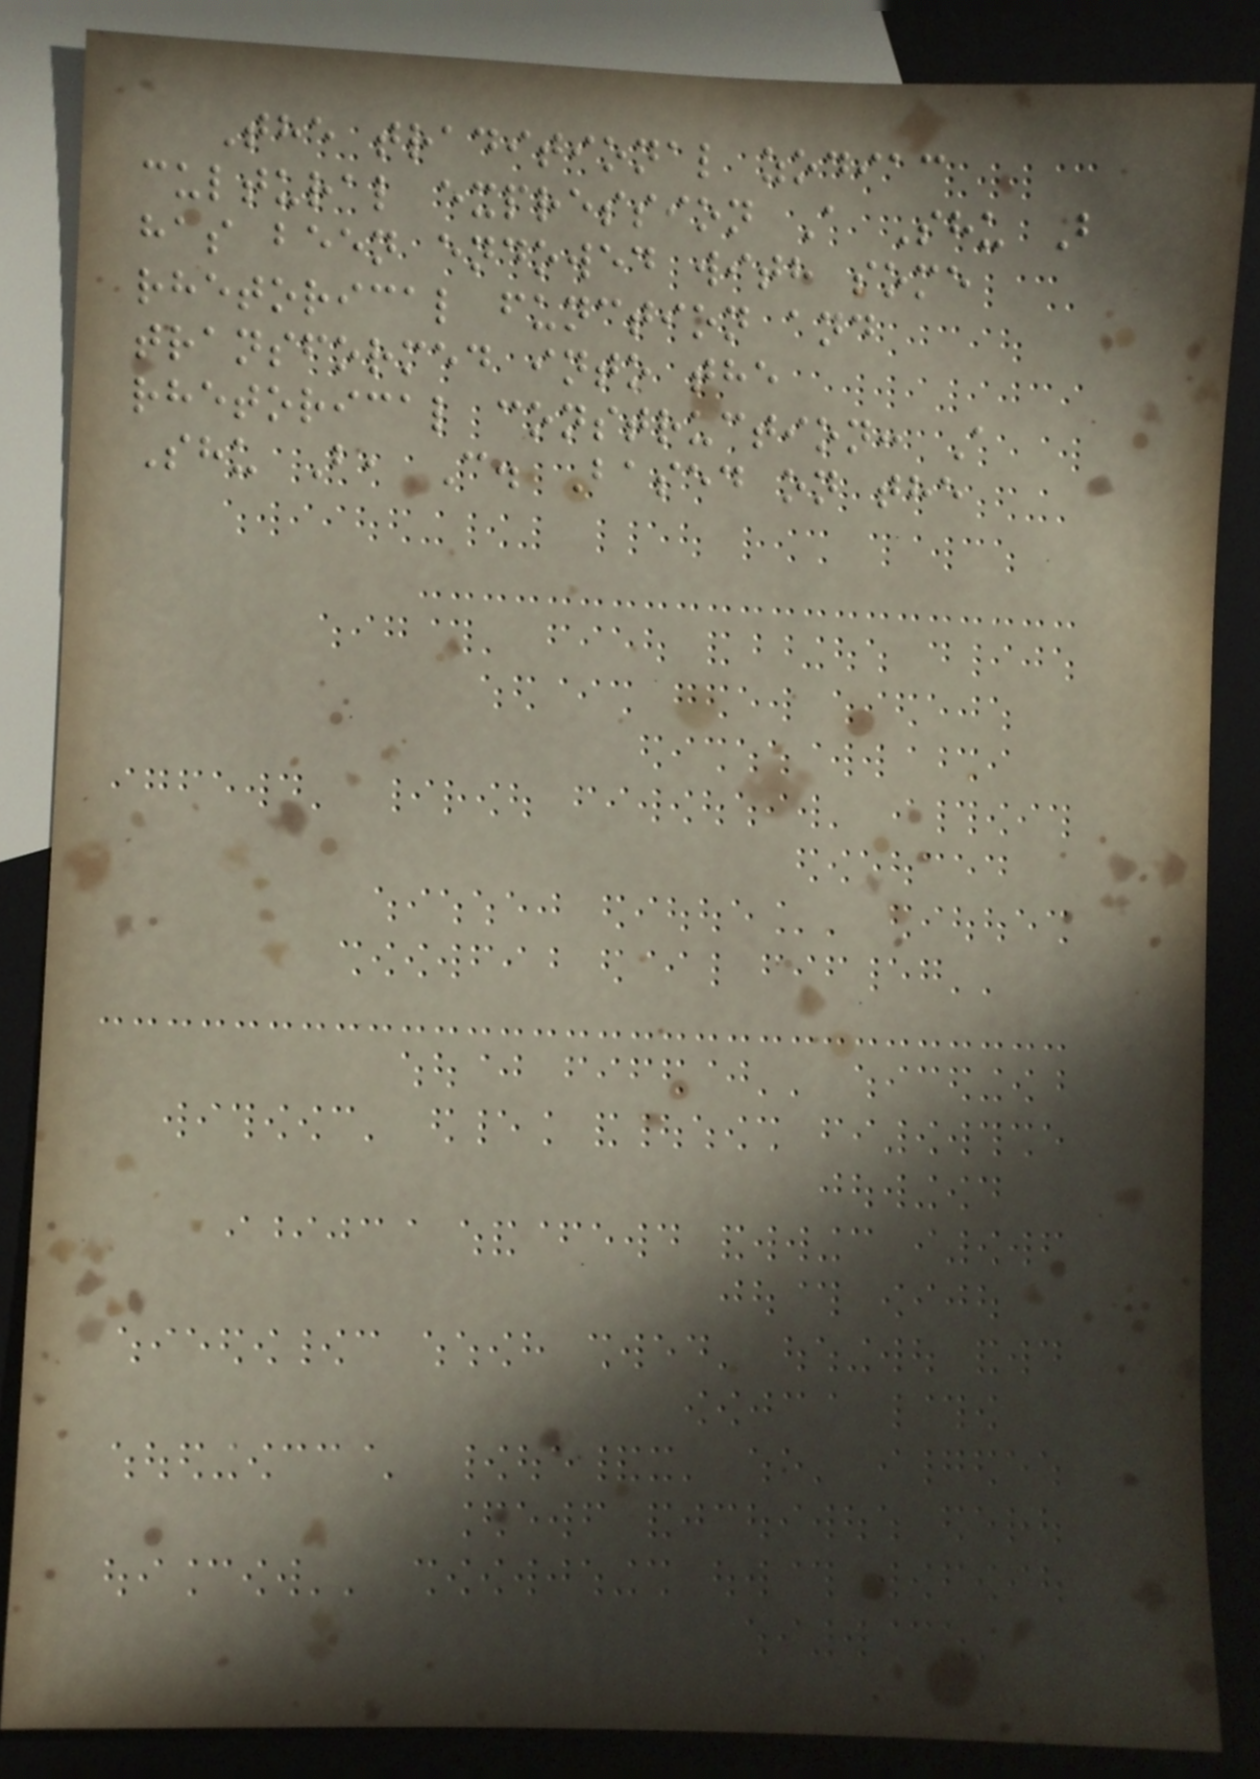The traditional zodiac
cultural expression A Shu B
has been endowed with some
rhetorical function and
transformed into the
rhetorical construction: A
Shu B, C. Based on the
